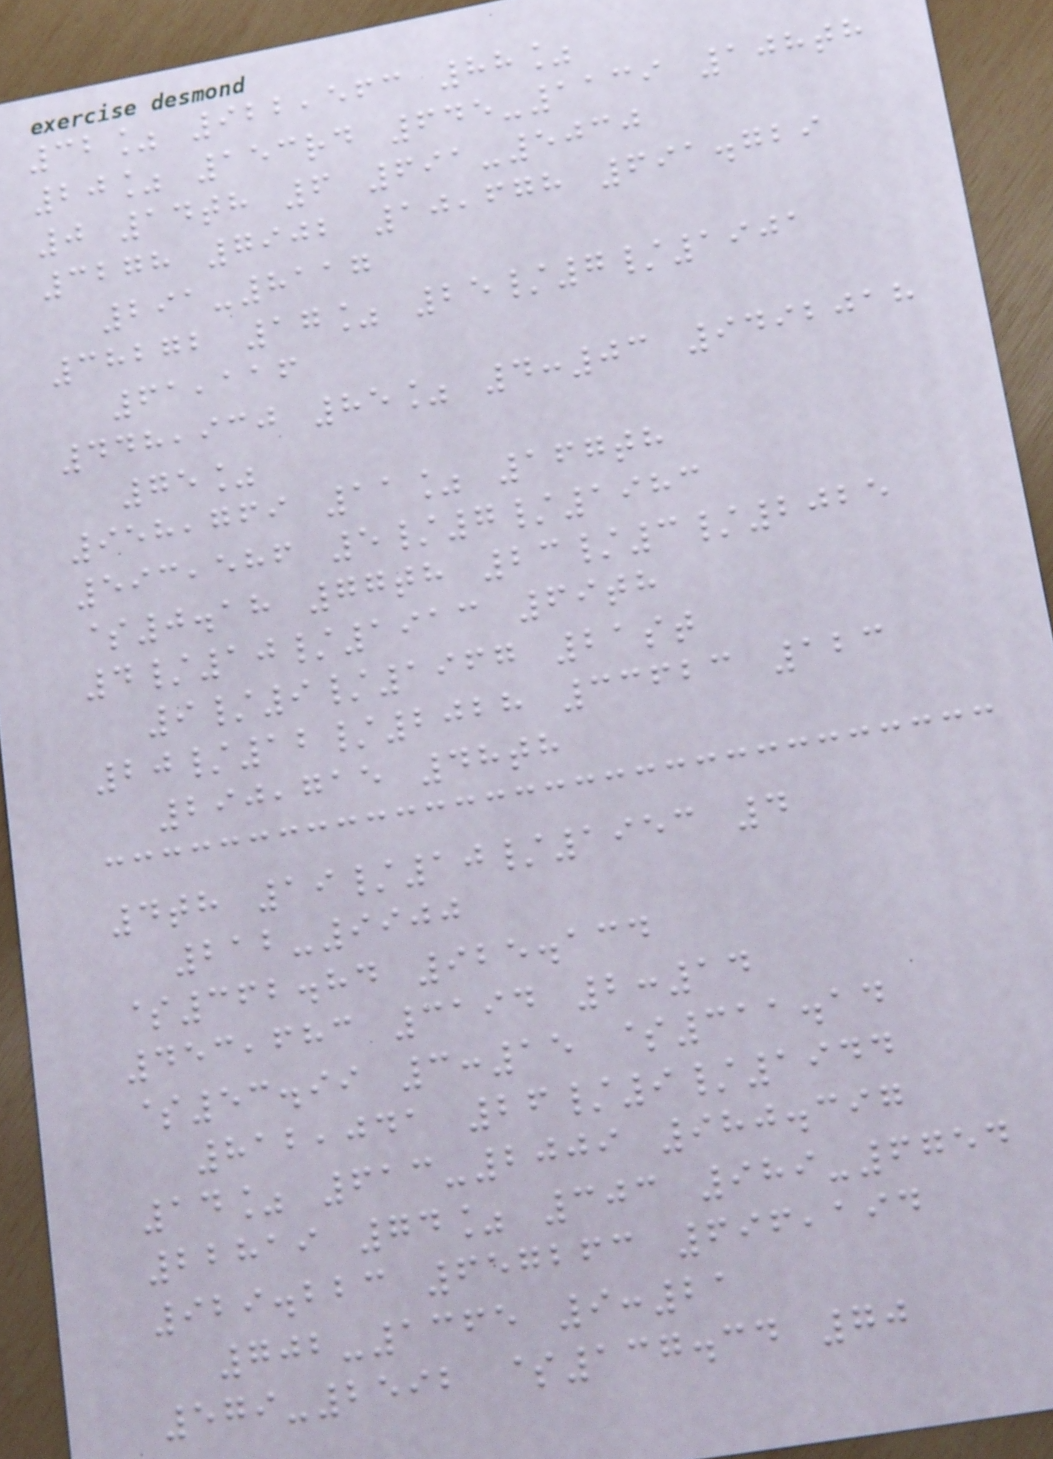32% 922,563 88%
20% 153rd 645-1139 108th
0 14th 6 691-5030
3278 7902 10,678 691.729
291-8117
38272 17% 25/7/1901
61,116
448,930 85% 4:03 9492018
75%
958,769 11% 167th
593,586 5/7/1983
$0.18 77th 23/3/2025
4/10/1913 69th
9/9/1967 21st
20/12/2028 33623 123
290,715 48th
4th 19/10/1953 4
212-9900
$362.84 925.134
453,683 3194 2:14
$53.99 3:15 $311.14
812,041 26/9/1944
14% 613-2009 980.397
22819 74% 303 989-6754
929.223 657263 696,194
702-1365 9:21
579-2592 $137.34 70
